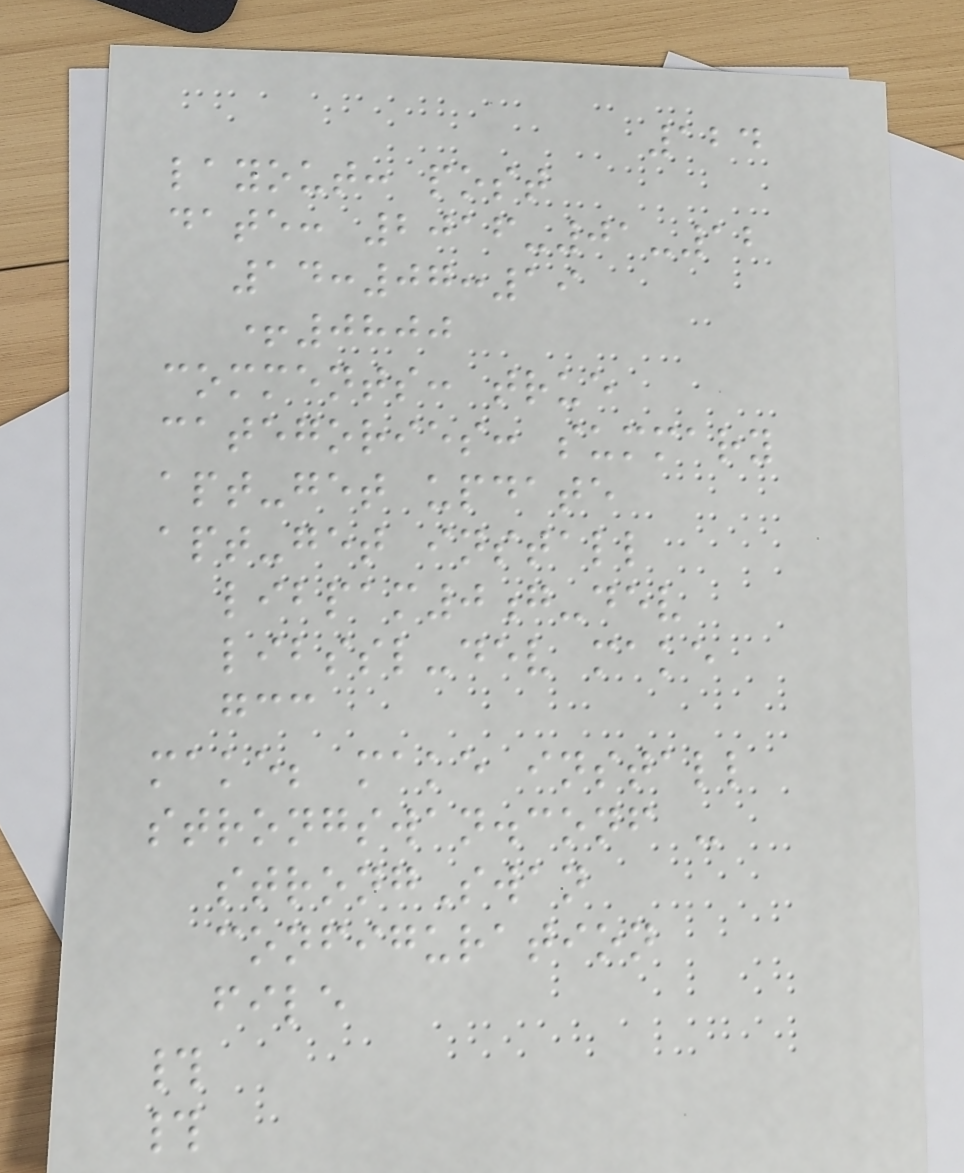124
layout: post
date: 2016-01-12
14:07:19
+0800
comments: true
categories: summary
apt-get update
apt-get install
libpam0g-dev
libssl-dev make
gcc
make; make install
strongswan.conf -
strongSwan
configuration
file
#
#
